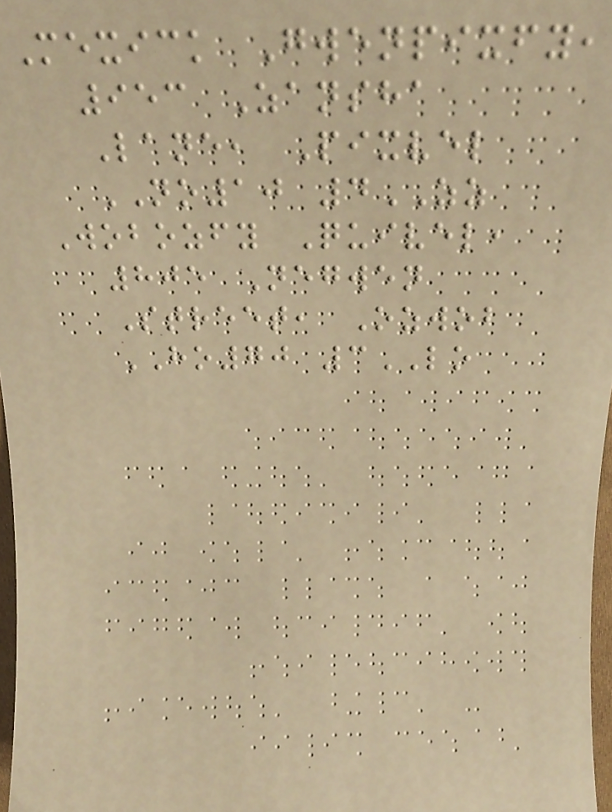Mexick Gwenpixfy,
953 Zansha
Lane, Pixvel
NO10 4ZZ
Wobozfy Quivel,
805 Negwen
Street, Ozwob
HO70 3LO
